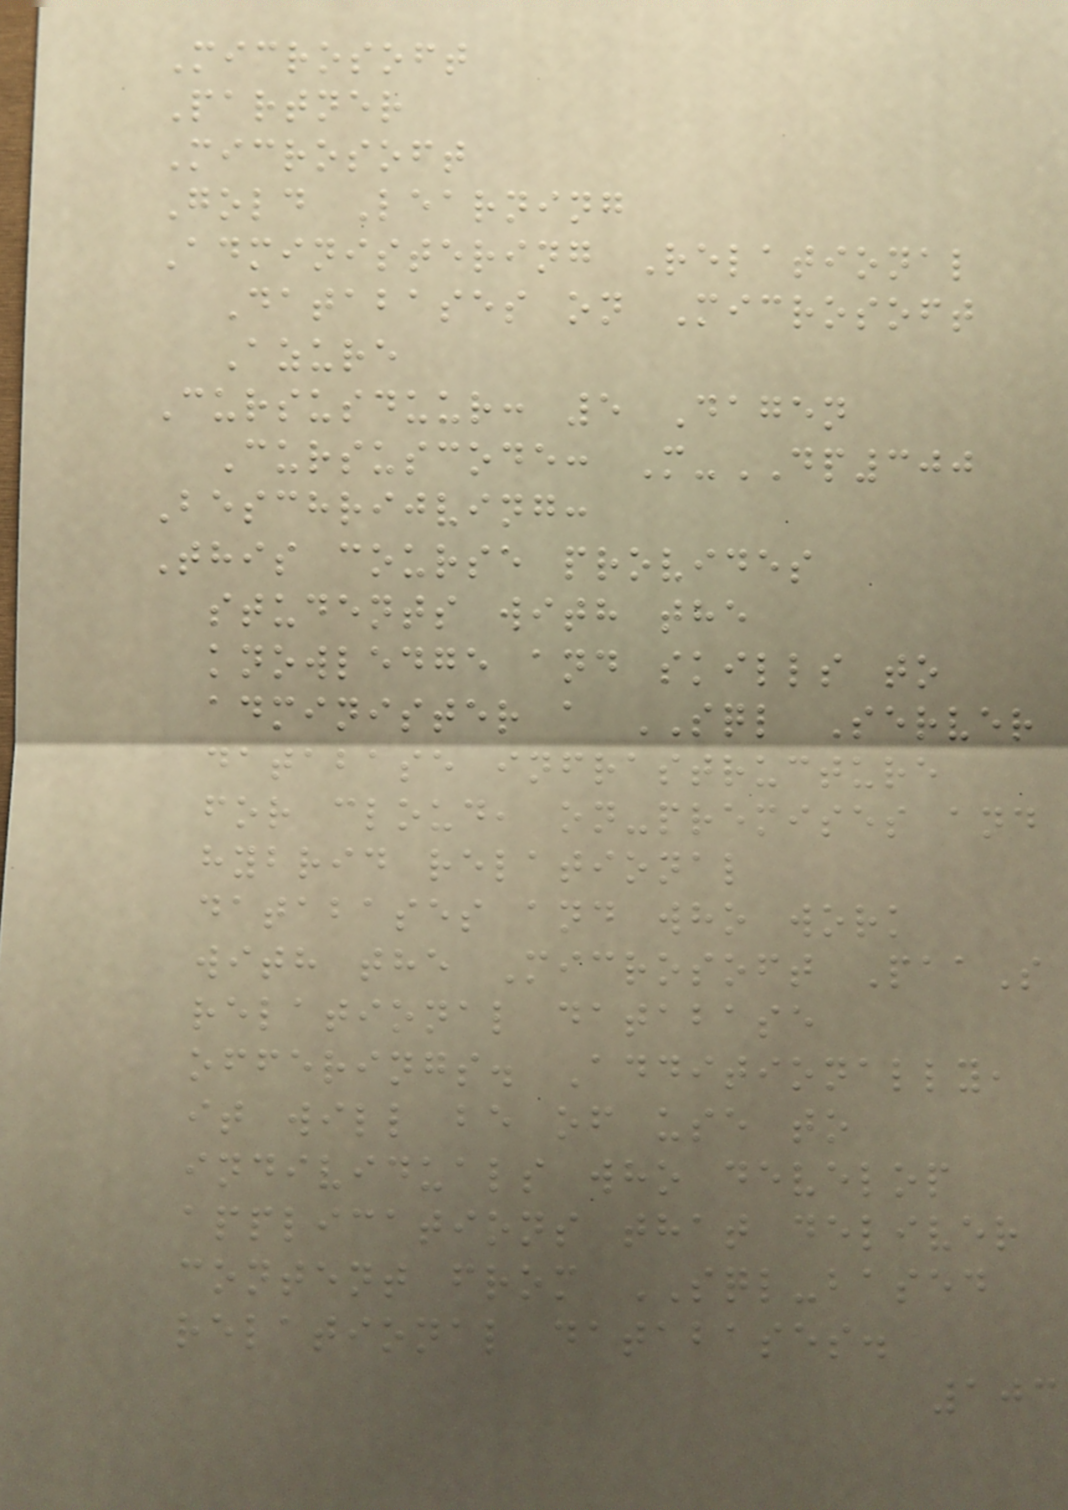Microsoft
Partner
Microsoft
Gold Learning
Administering Relational
Databases on Microsoft
Azure
Cursusduur: 5 Dagen
Cursuscode: M-DP300
Beschrijving:
This course provides
students with the
knowledge and skills to
administer a SQL Server
database infrastructure
for cloud, on-premises and
hybrid relational
databases and who work
with the Microsoft PaaS
relational database
offerings. Additionally,
it will be of use to
individuals who develop
applications that deliver
content from SQL-based
relational databases.
103
